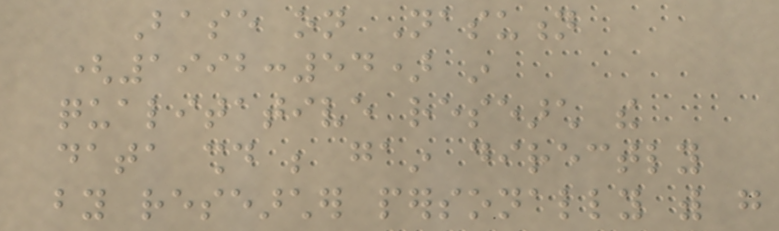Base on Nasution
(1992:54) in
qualitative research the
data should be gain directly
by researcher personally with go
